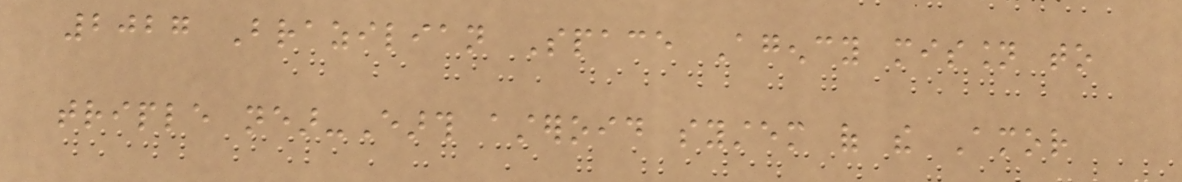2027 Brazilian Space Agency mission to
triple near-Earth asteroid system of the Amor
